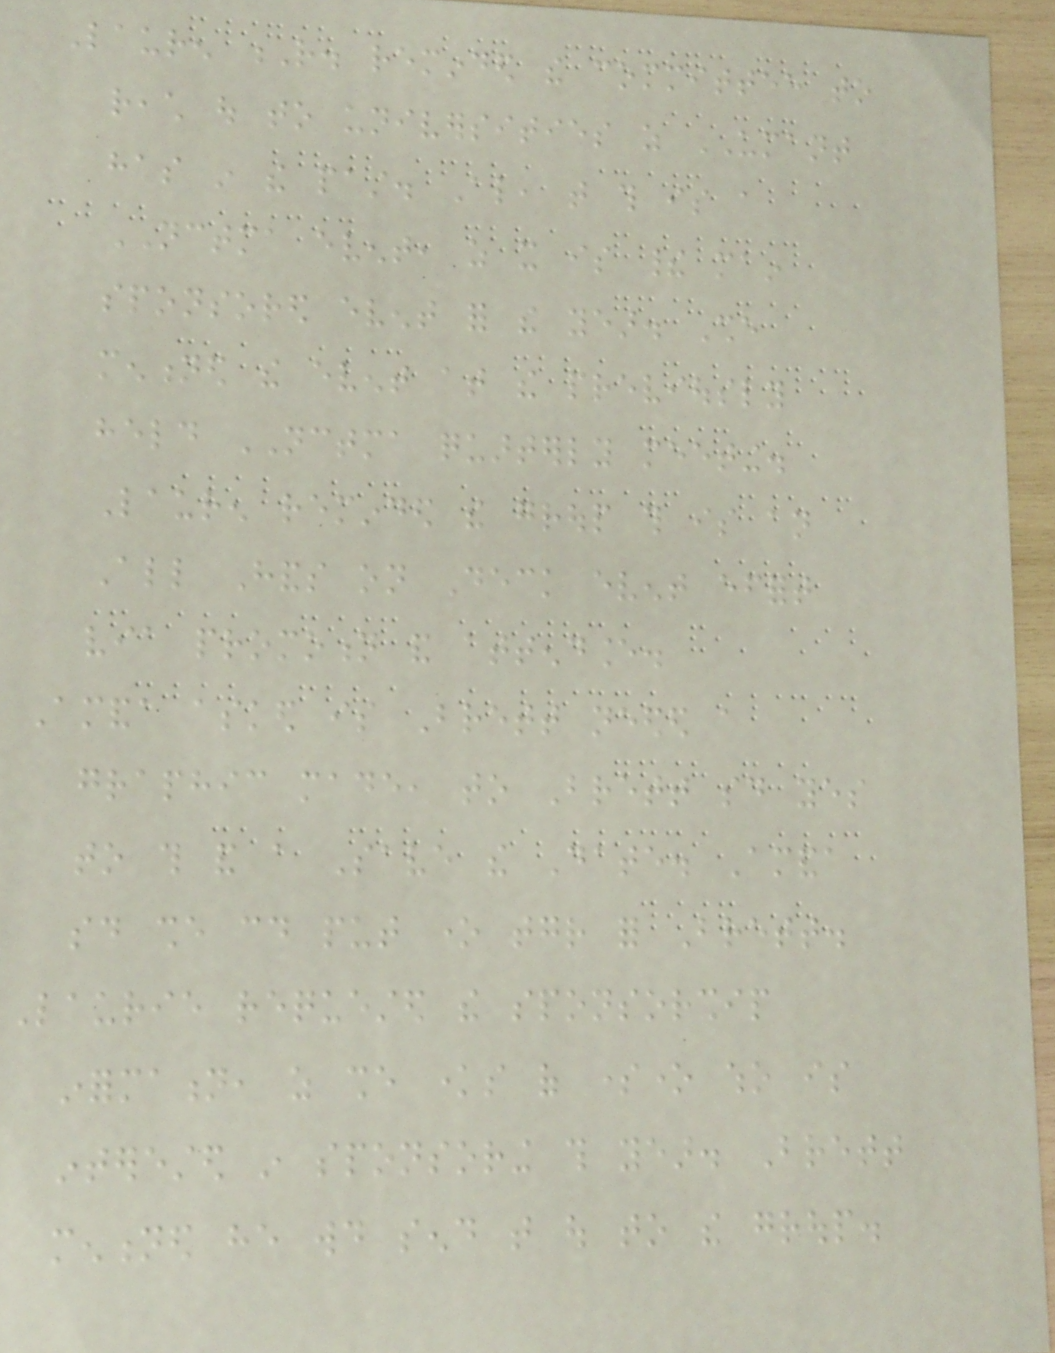Lauren R. reminded the committee to
reach out to universities as UMANT
has in the past. Also, that this is a
NCTMA event, as it is their main
sponsored event for the year. She
mentioned the event at the previously
held NCTMA quarterly meeting.
Lauren reminded the group this is an
All Hands on Deck event effort
via promotion and attendance.
Amanda asked is Brett needed a
graphic made, to Brett said yes
to this and a Save the Date. Amanda
said she could put one together for Brett.
Laurie requested the sponsorship
information, as she knows of someone who is
interested in sponsoring this year. Brett
mentioned he would send that out to the group.
